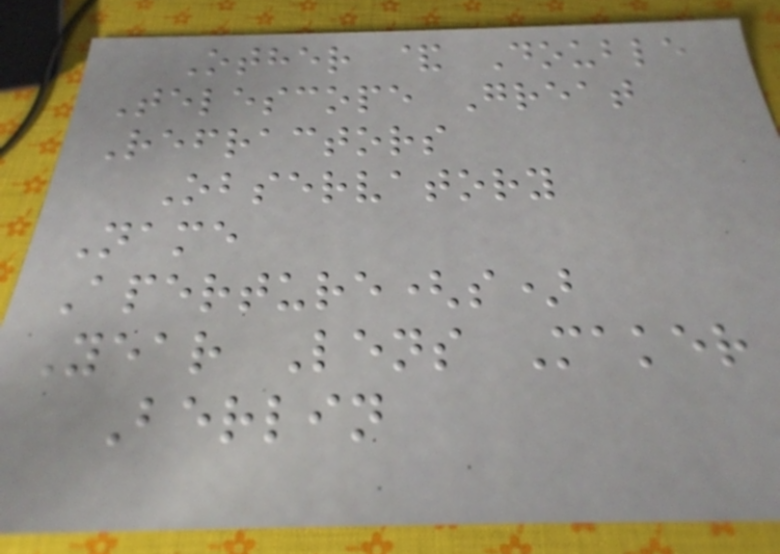Other & Double
Telescope Great
Refractors
Observatory
Name
Aperture(s)
Year Lens Maker
Berlin
